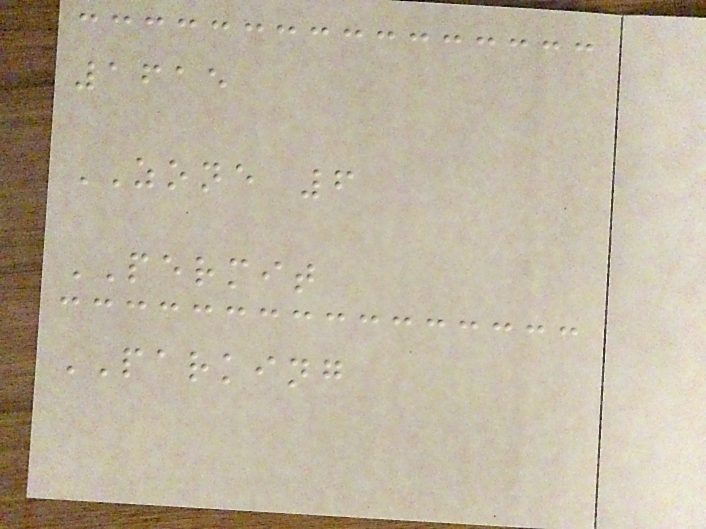1615
ZONE 6
PERMIT
PARKING
